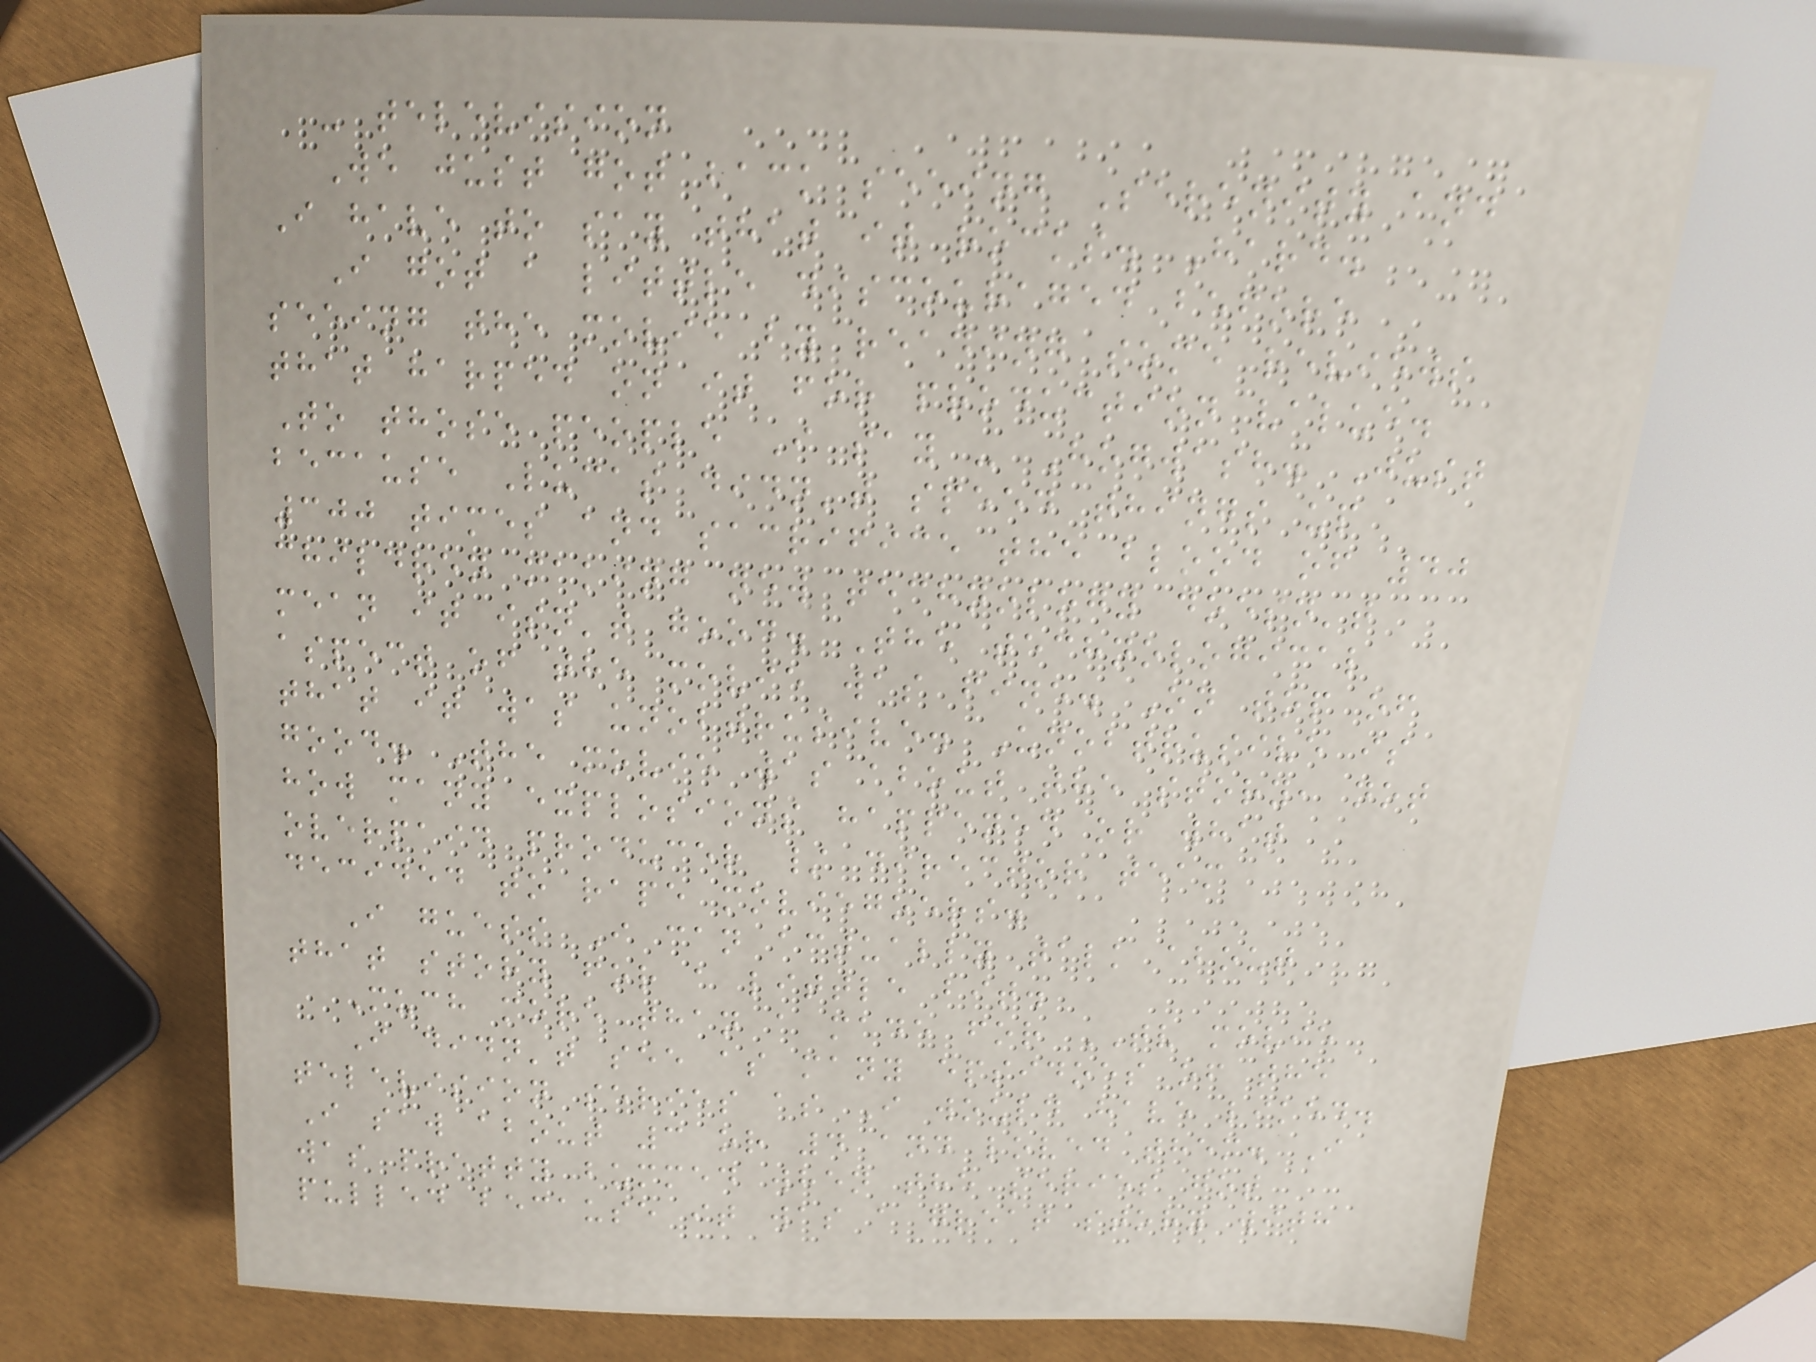- television
We just got back seeing Serenity and
I have to say that it rocks. Hard.
I got a little discouraged before
seeing the movie by reading some reviews
that harped on it for production value.
To those people I say - Hogwash. Just
because Lucas didn't speed things up
300 times and sacrifice the blood of 40
children making new technology doesn't
mean it isn't good. The technological
aspect of the movie was fine. On top of
that it was unobtrusive. Unobtrusive is
good. The movie was about the story, not
how many explosions happened or what
overpaid producer / director team
decided to rape moviegoers.
I guess I can actually talk about
that story for a little bit.
Much more than a made for TV movie
I didn't see as many epsidoes of the
television series as I would have liked.
I saw about 3 or 4 and loved them. I
was pretty bummed when the series got
pulled because it was a great story with
